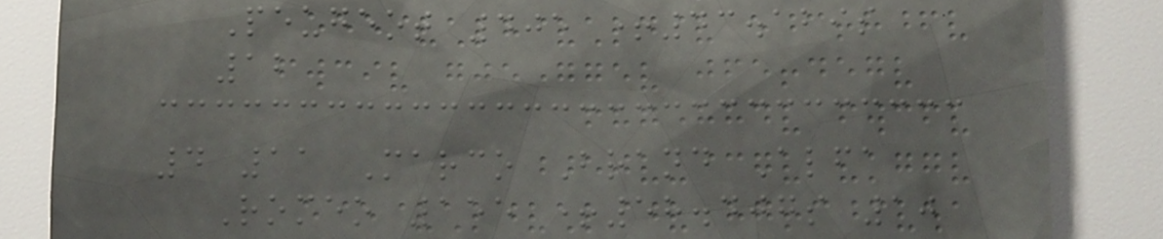Peugeot 405 +43.129s
12
4 11 Marco Brand Alfa
Romeo 155 +58.407s 10
